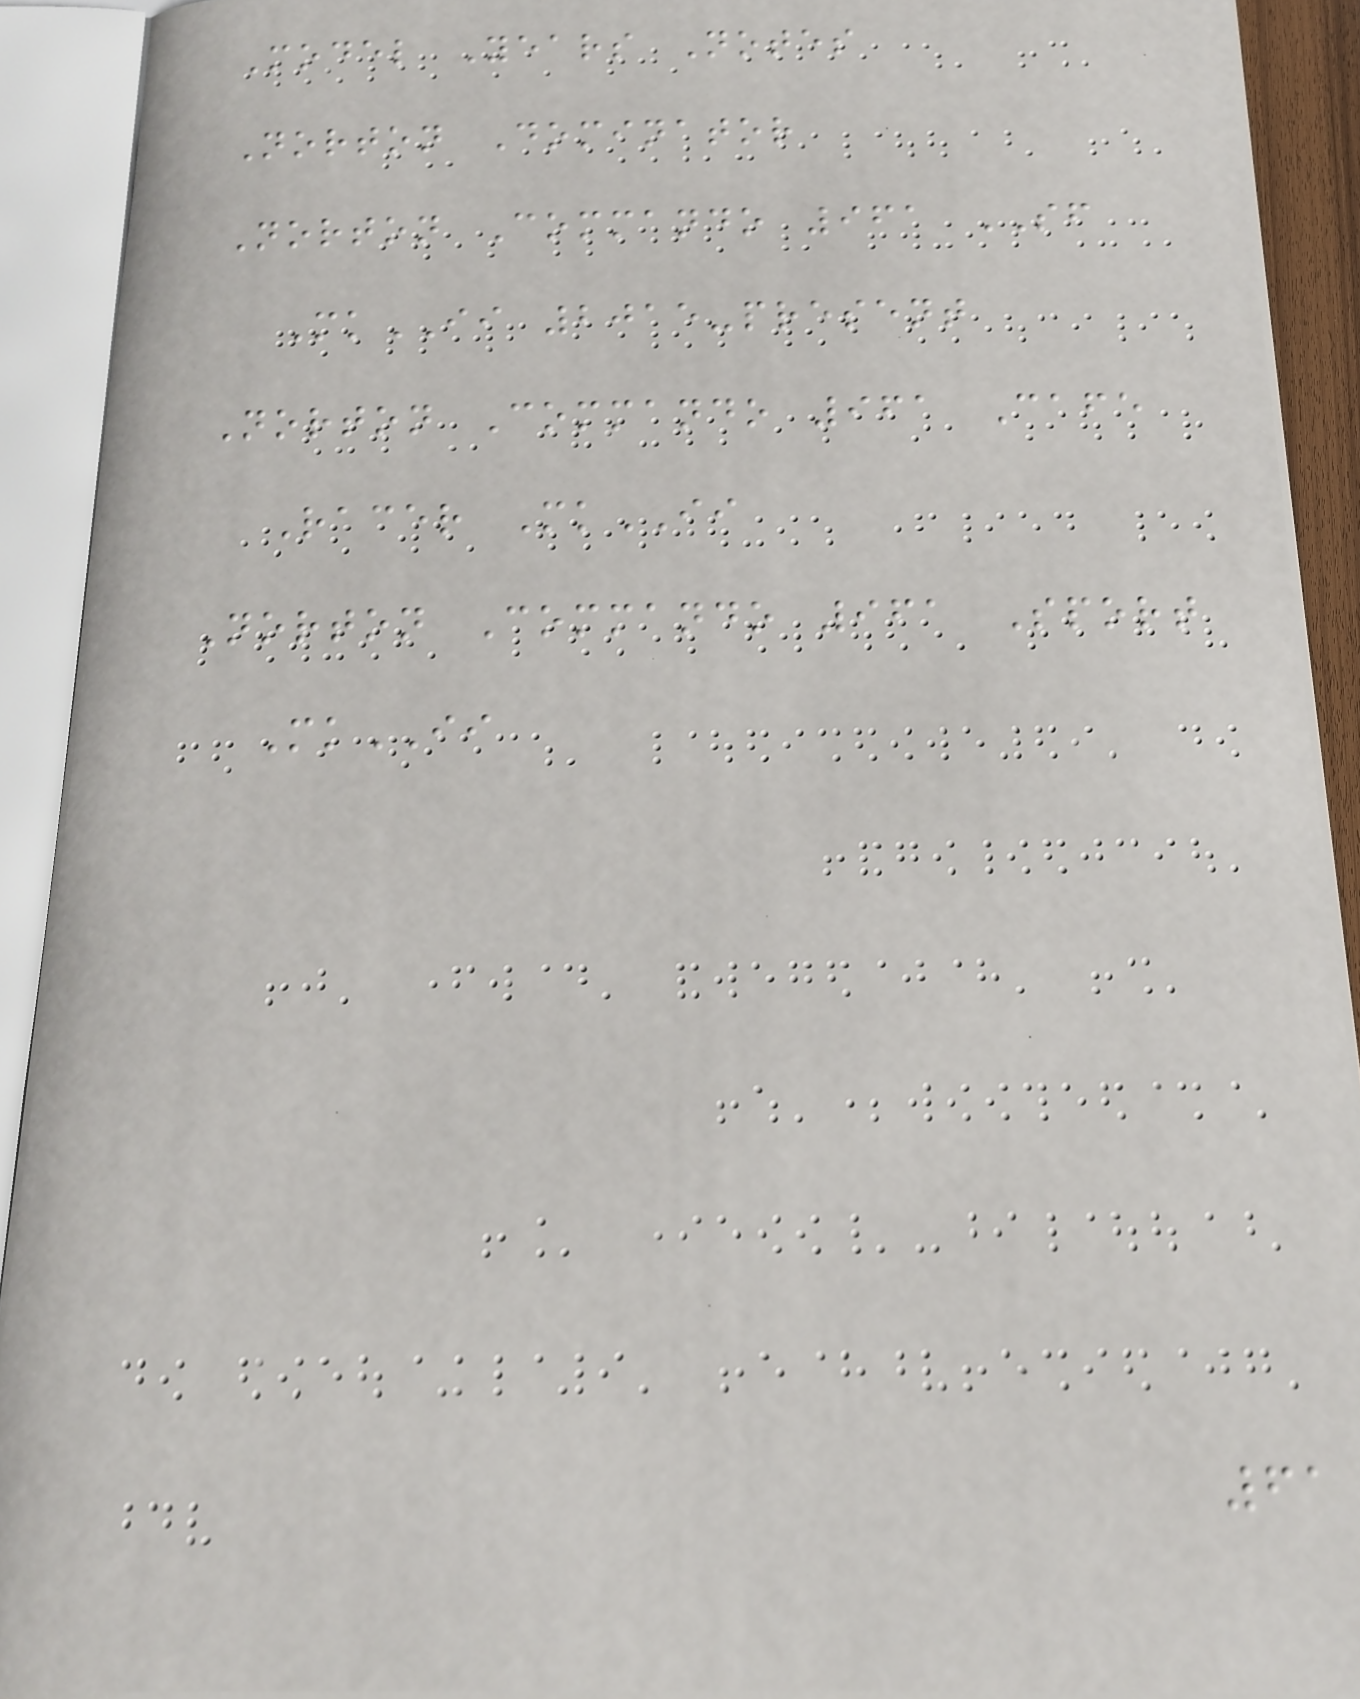Model Years Notes
Norton Dominator
Norton Commando 961 SF
MkII 2015-present
Norton Commando 961 Cafe
Racer MkII
Norton Commando 961 Sport
MkII
61
